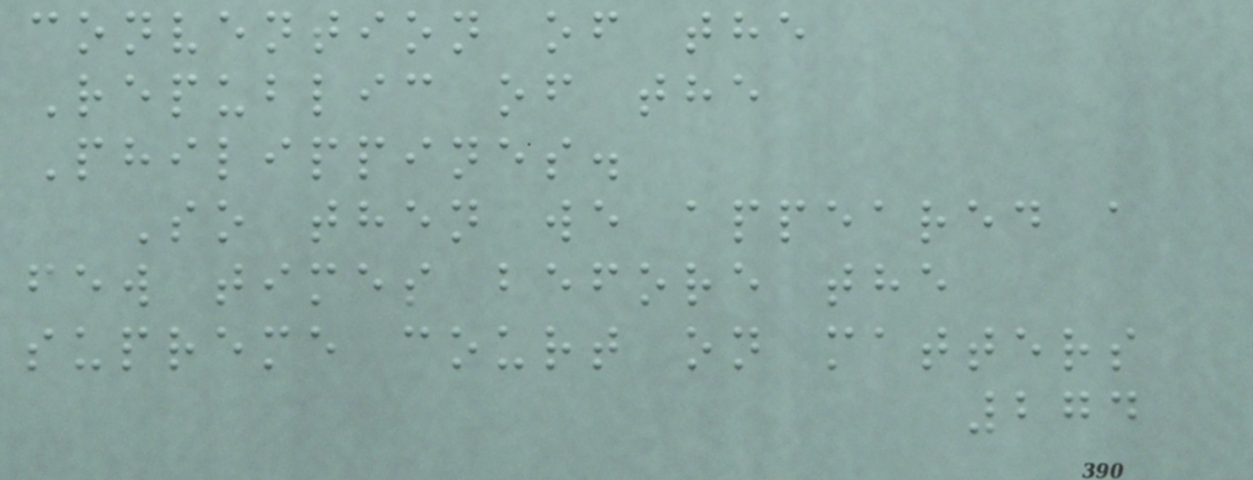convention of the
Republic of the
Philippines.
So then we appeared a
few times before the
supreme court on matters
274
